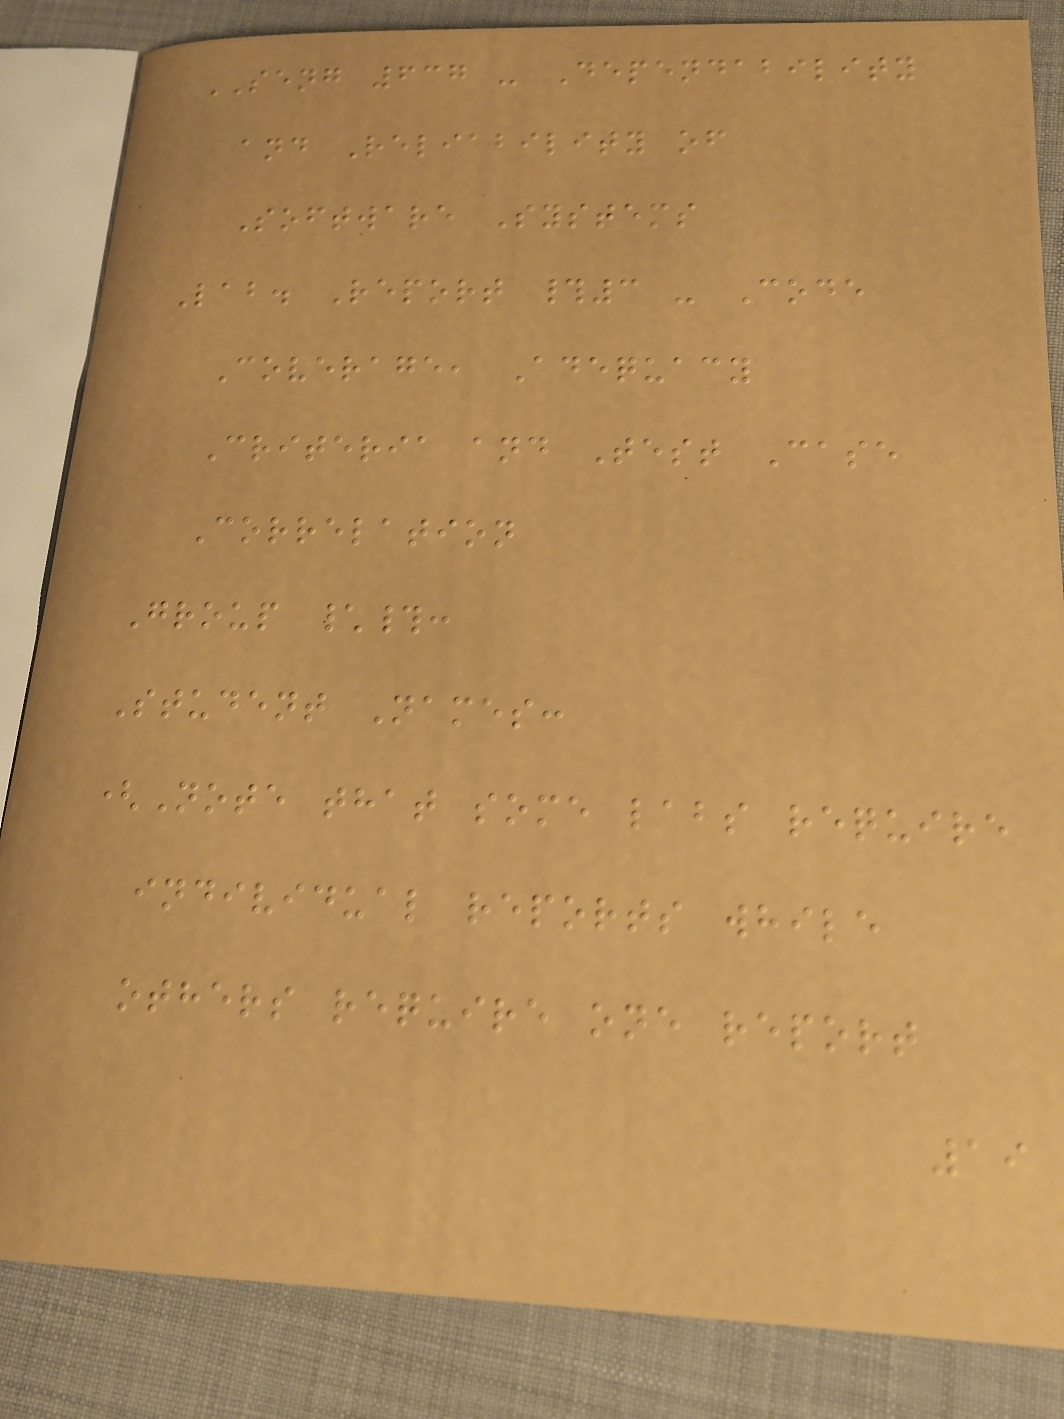SENG 637 - Dependability
and Reliability of
Software Systems
Lab. Report #3 - Code
Coverage, Adequacy
Criteria and Test Case
Correlation
Group \#:
Student Names:
(Note that some labs require
individual reports while
others require one report
19
